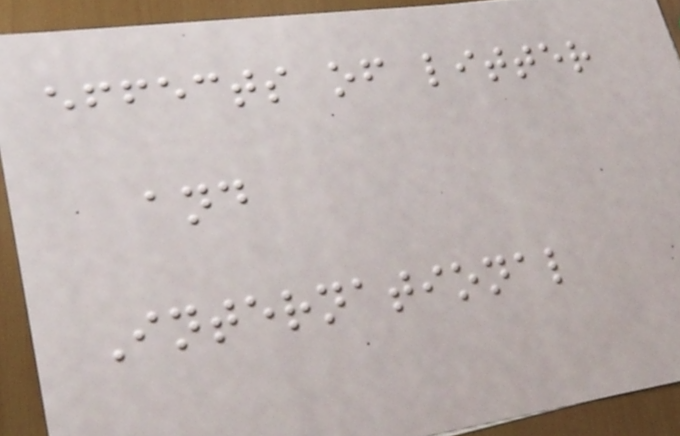effects of litter
and
International
